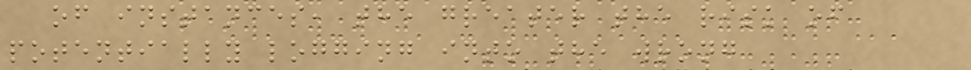of instances, the greater the risk of
potentially logging into the wrong
